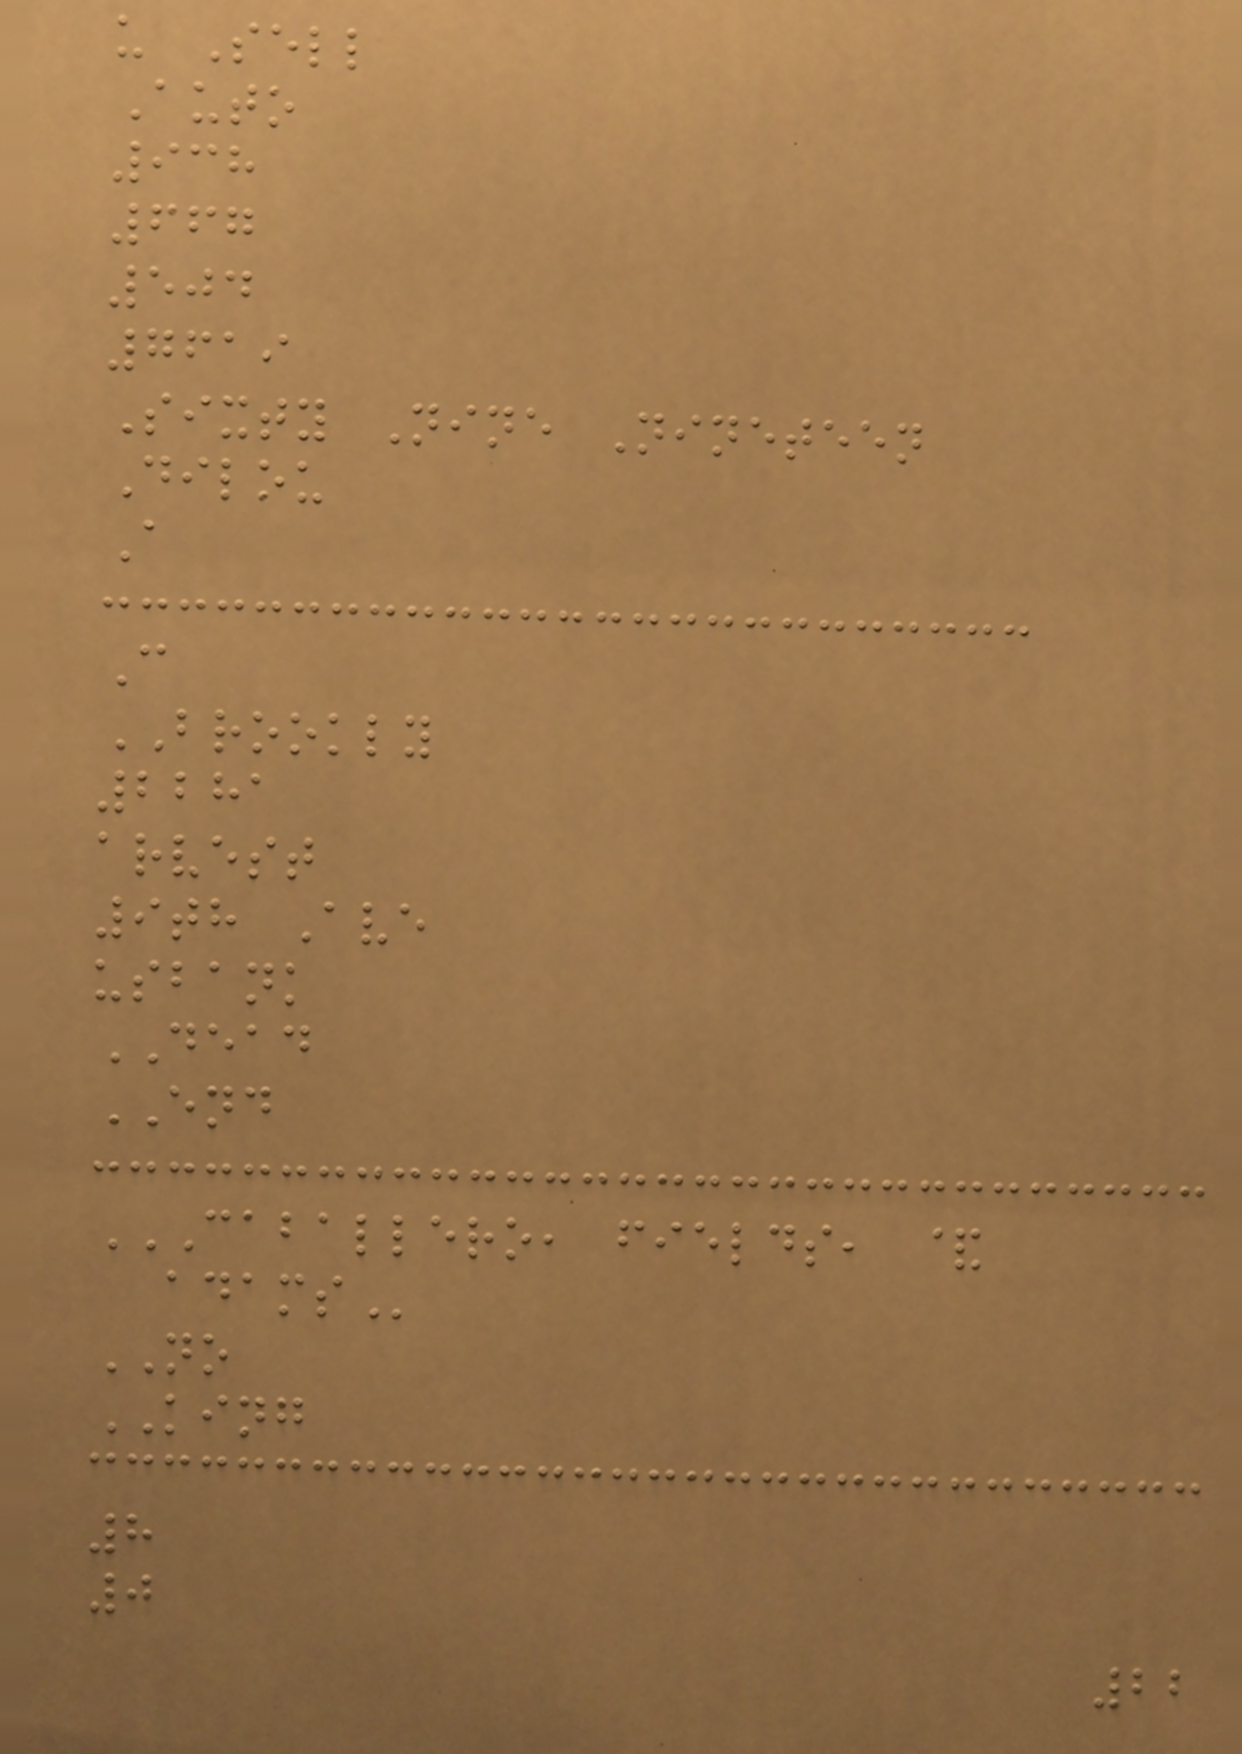u Sell
Auto
938
667
504
7619
Sixty Nine Nineteen
Dilou
A
C
BROOKLY
2281
arvest
9th Ave
usbank
DEAD
END
CABALLERO, FIELDS, &
ADAMS
NO
KING
8
0
22
